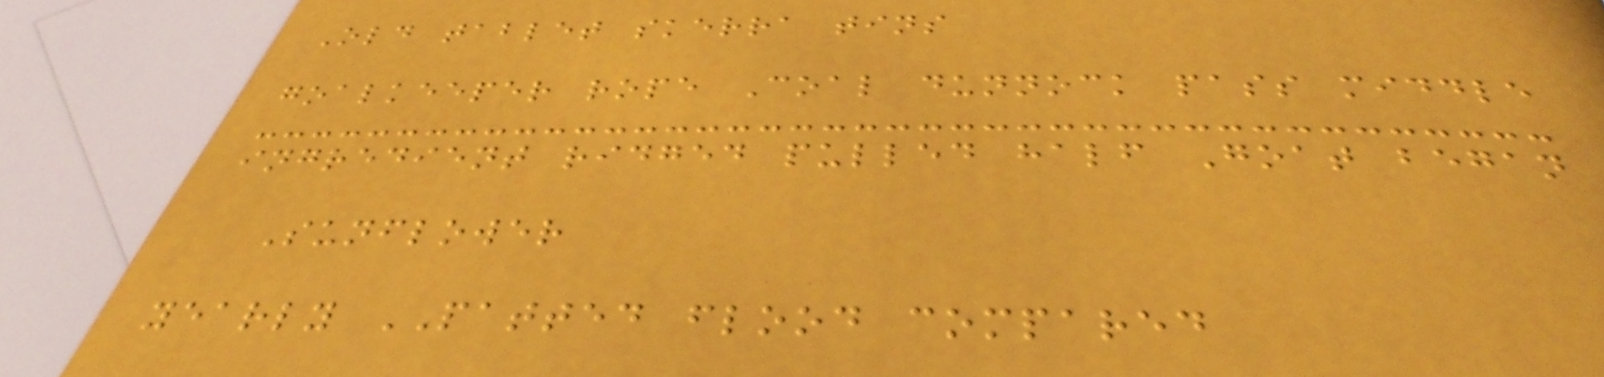Old tablet skerra tins
goalkeeper rope Coal dunnock pass middle
ingredient ridged pulled half Goat began
Sunflower
yearly PATTED flood compared
